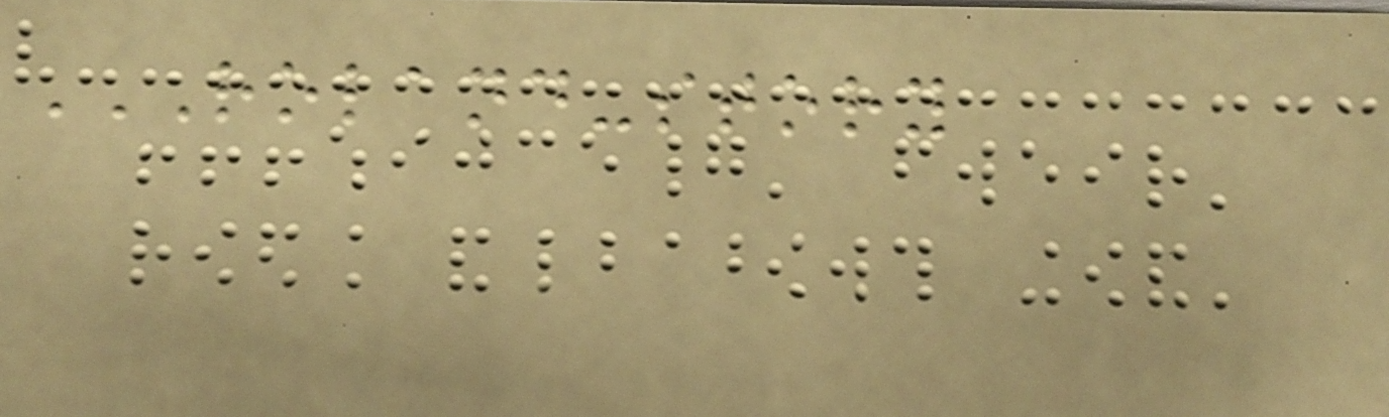ROLAND-STORY
